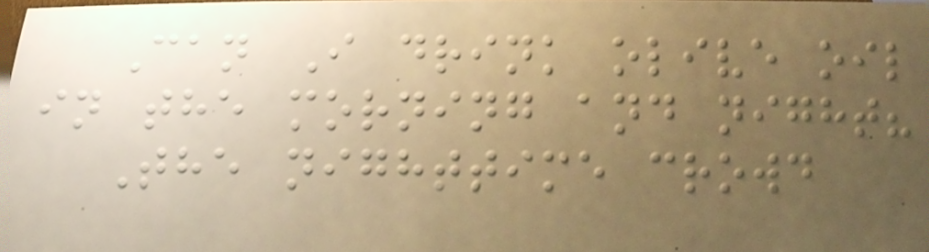Can I drink olive oil
in the morning and night?
The nighttime crowd
